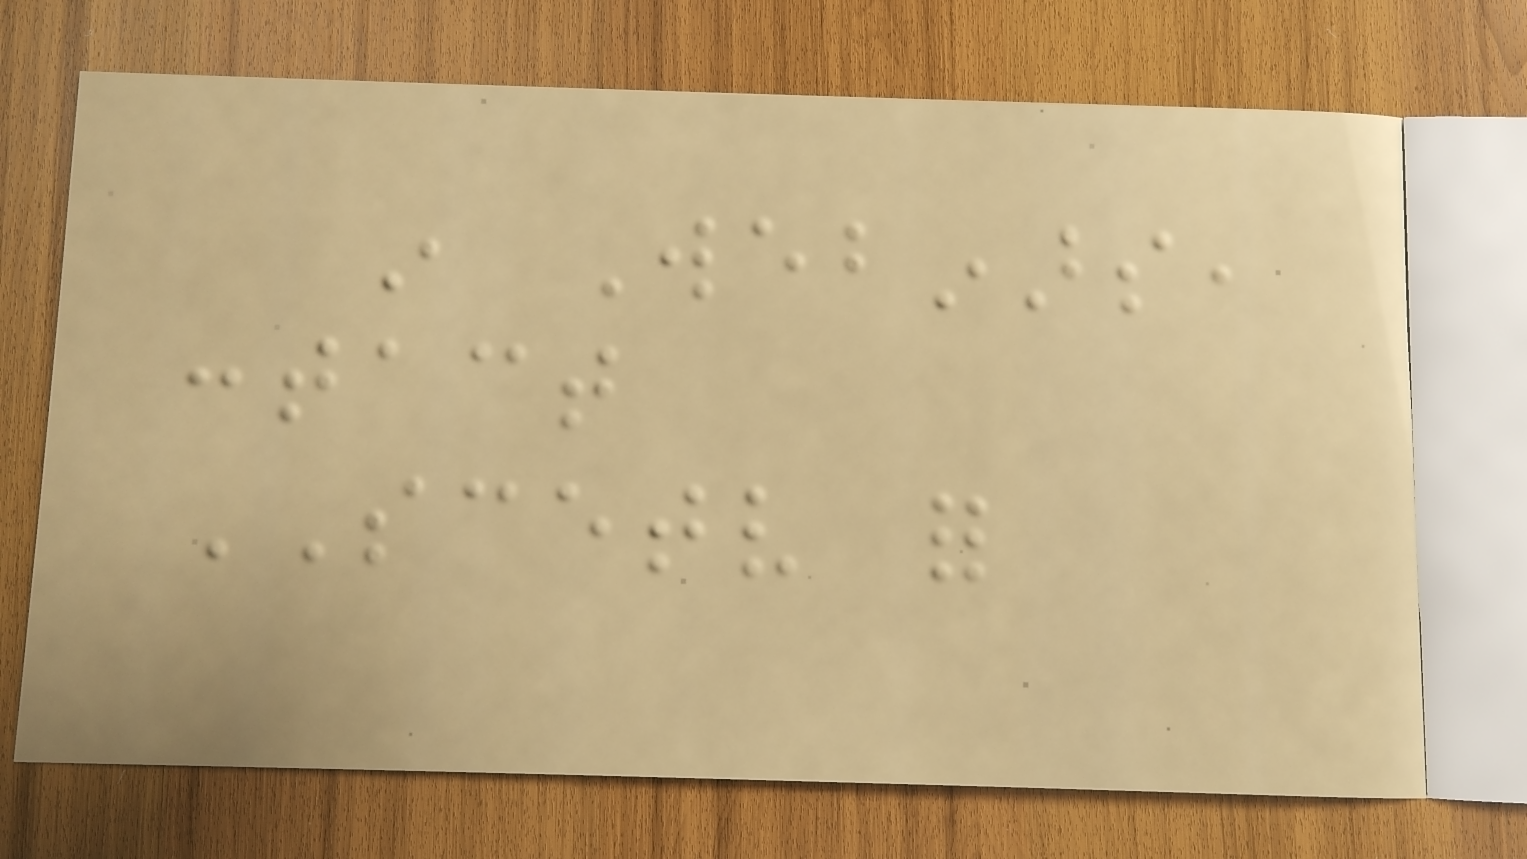in Webinars,
contact
SCETV for
